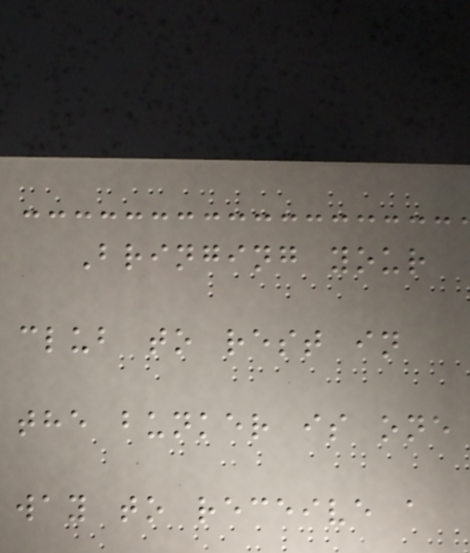Bringing your
club to rest in
the bunker is one
way to receive a
